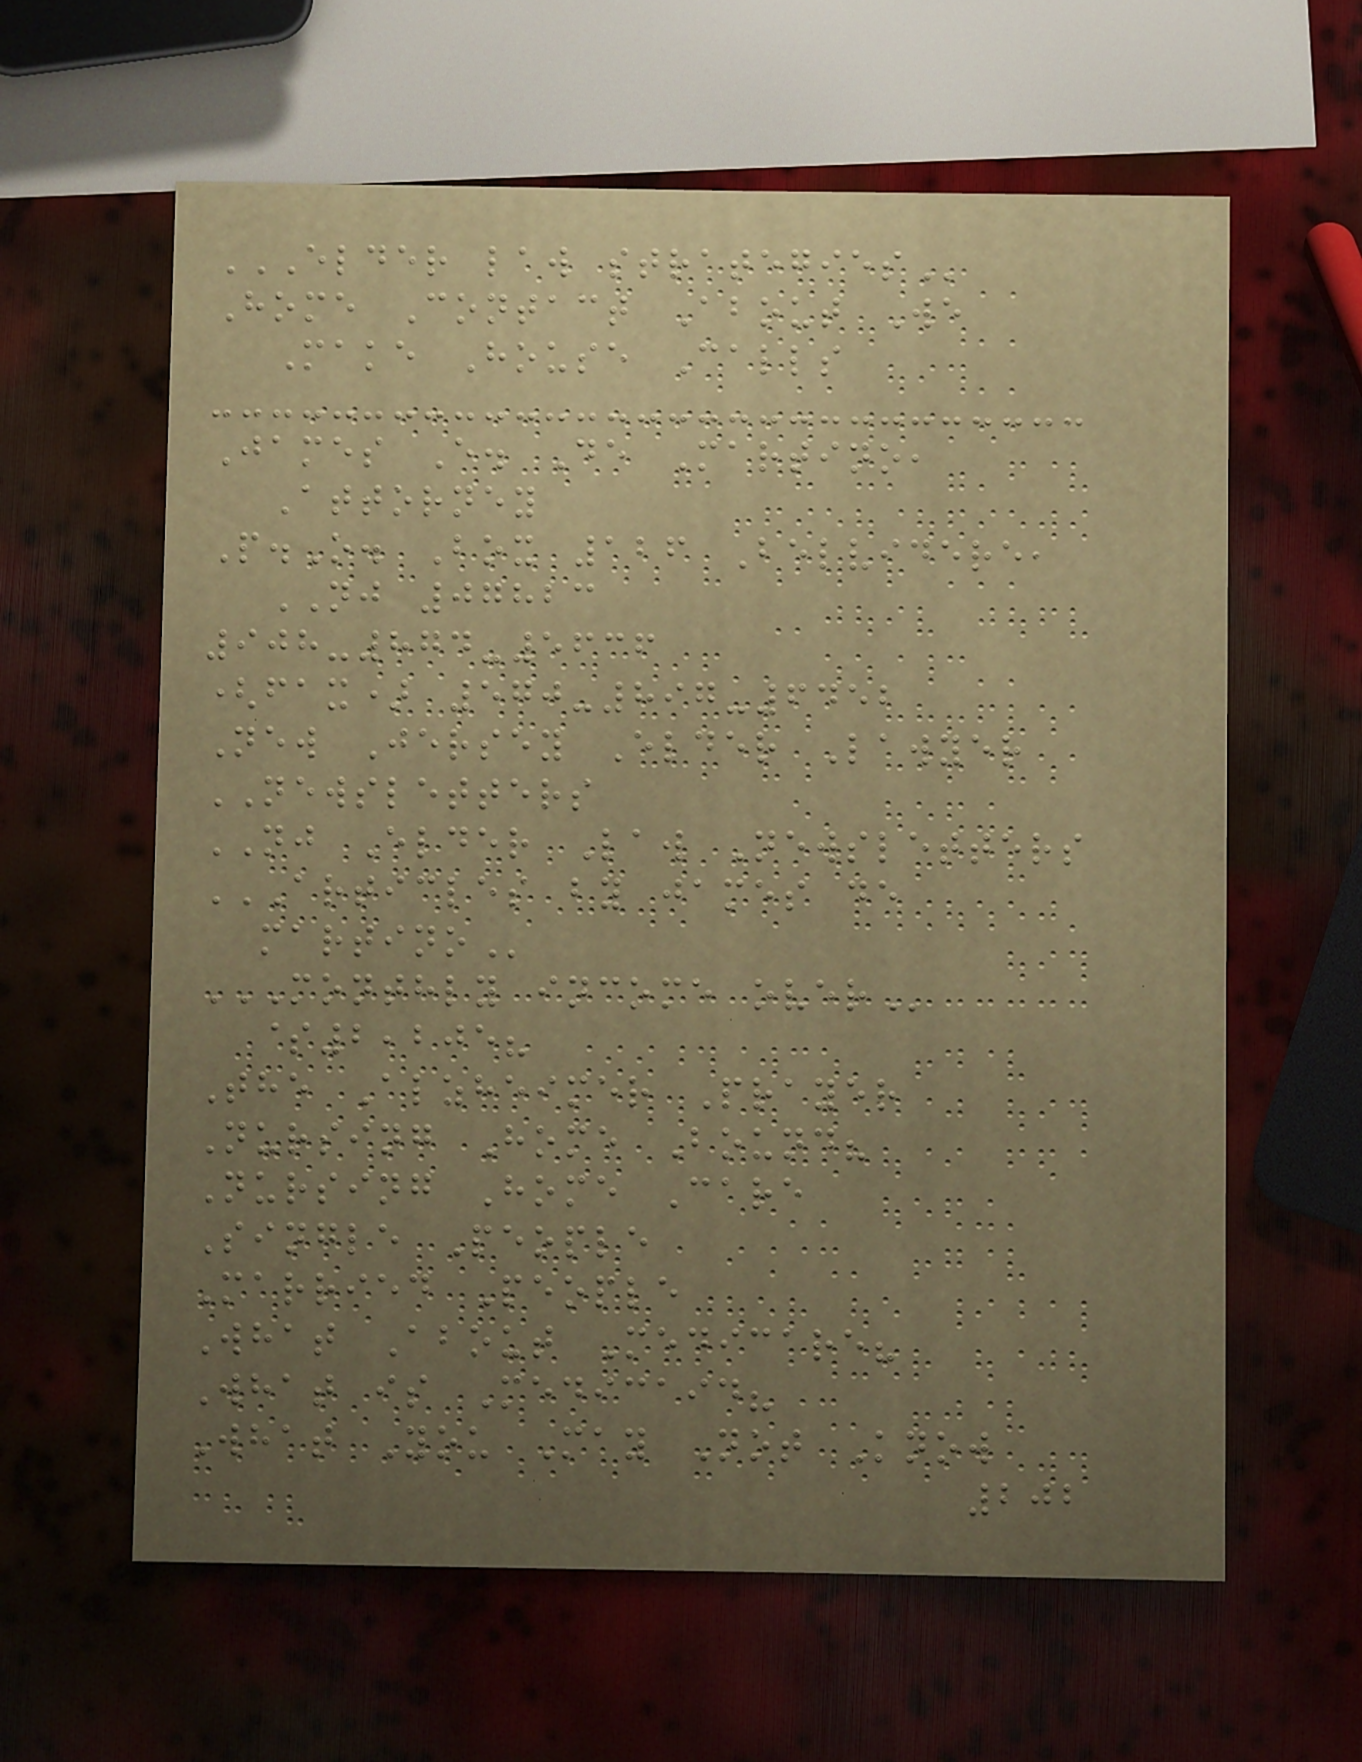ELDER LAW STRATEGIES
Home Contact About We
Make House Calls
James E. De Martino,
Attorney
P.O. Box 126 Belvidere,
NJ 07823
908-874-5636
(fax) 570-897-6452
New Jersey Elder Lawyer
NEWSLETTERS
NJ Elder Law Newsletters
ARTICLES BY JAMES DE
MARTINO
MONTHLY INCOME OVER
$2,205?
The Alzheimer Prayer
Nursing Home Bound?
Nursing Home Care
Single People
Married People
What About Medicare?
What is Medicaid?
What You May Not Know
202
